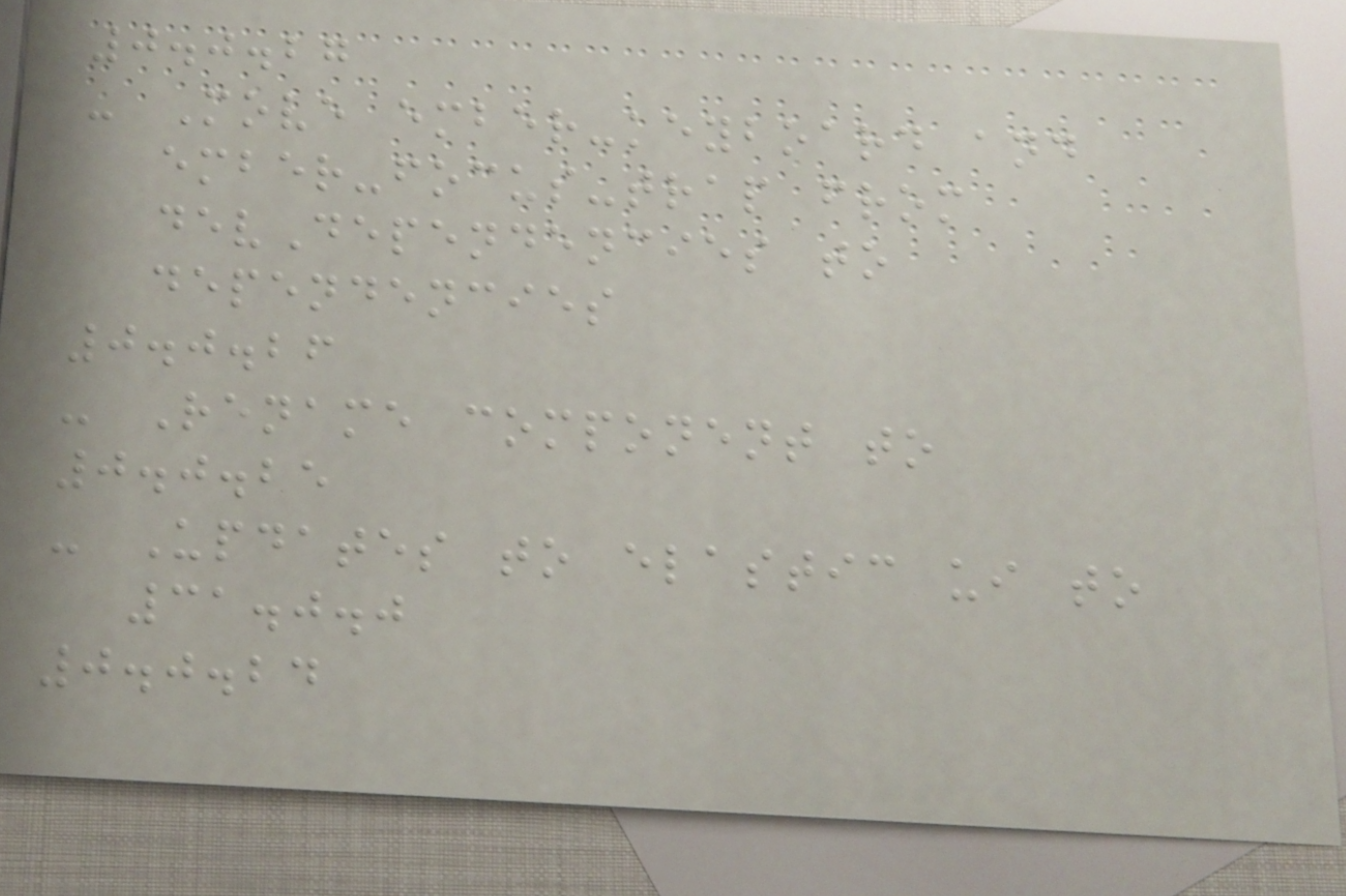0.0.27
- Move ember-keyboard and
ember-focus-trap from
devDependencies to
dependencies
0.0.26
- Rename component to
0.0.25
- Updates to elastic ui to
31.0.0
0.0.24
